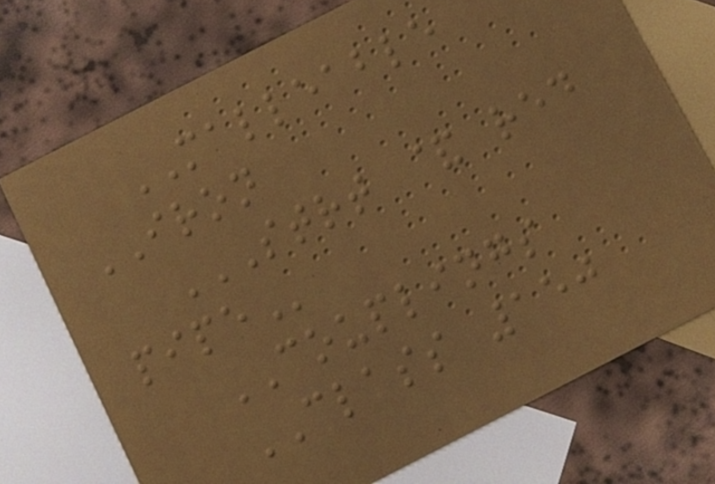MALLEABLE
IRON
STRT & RED
PIPE
COUPLINGS
CLASS 150
